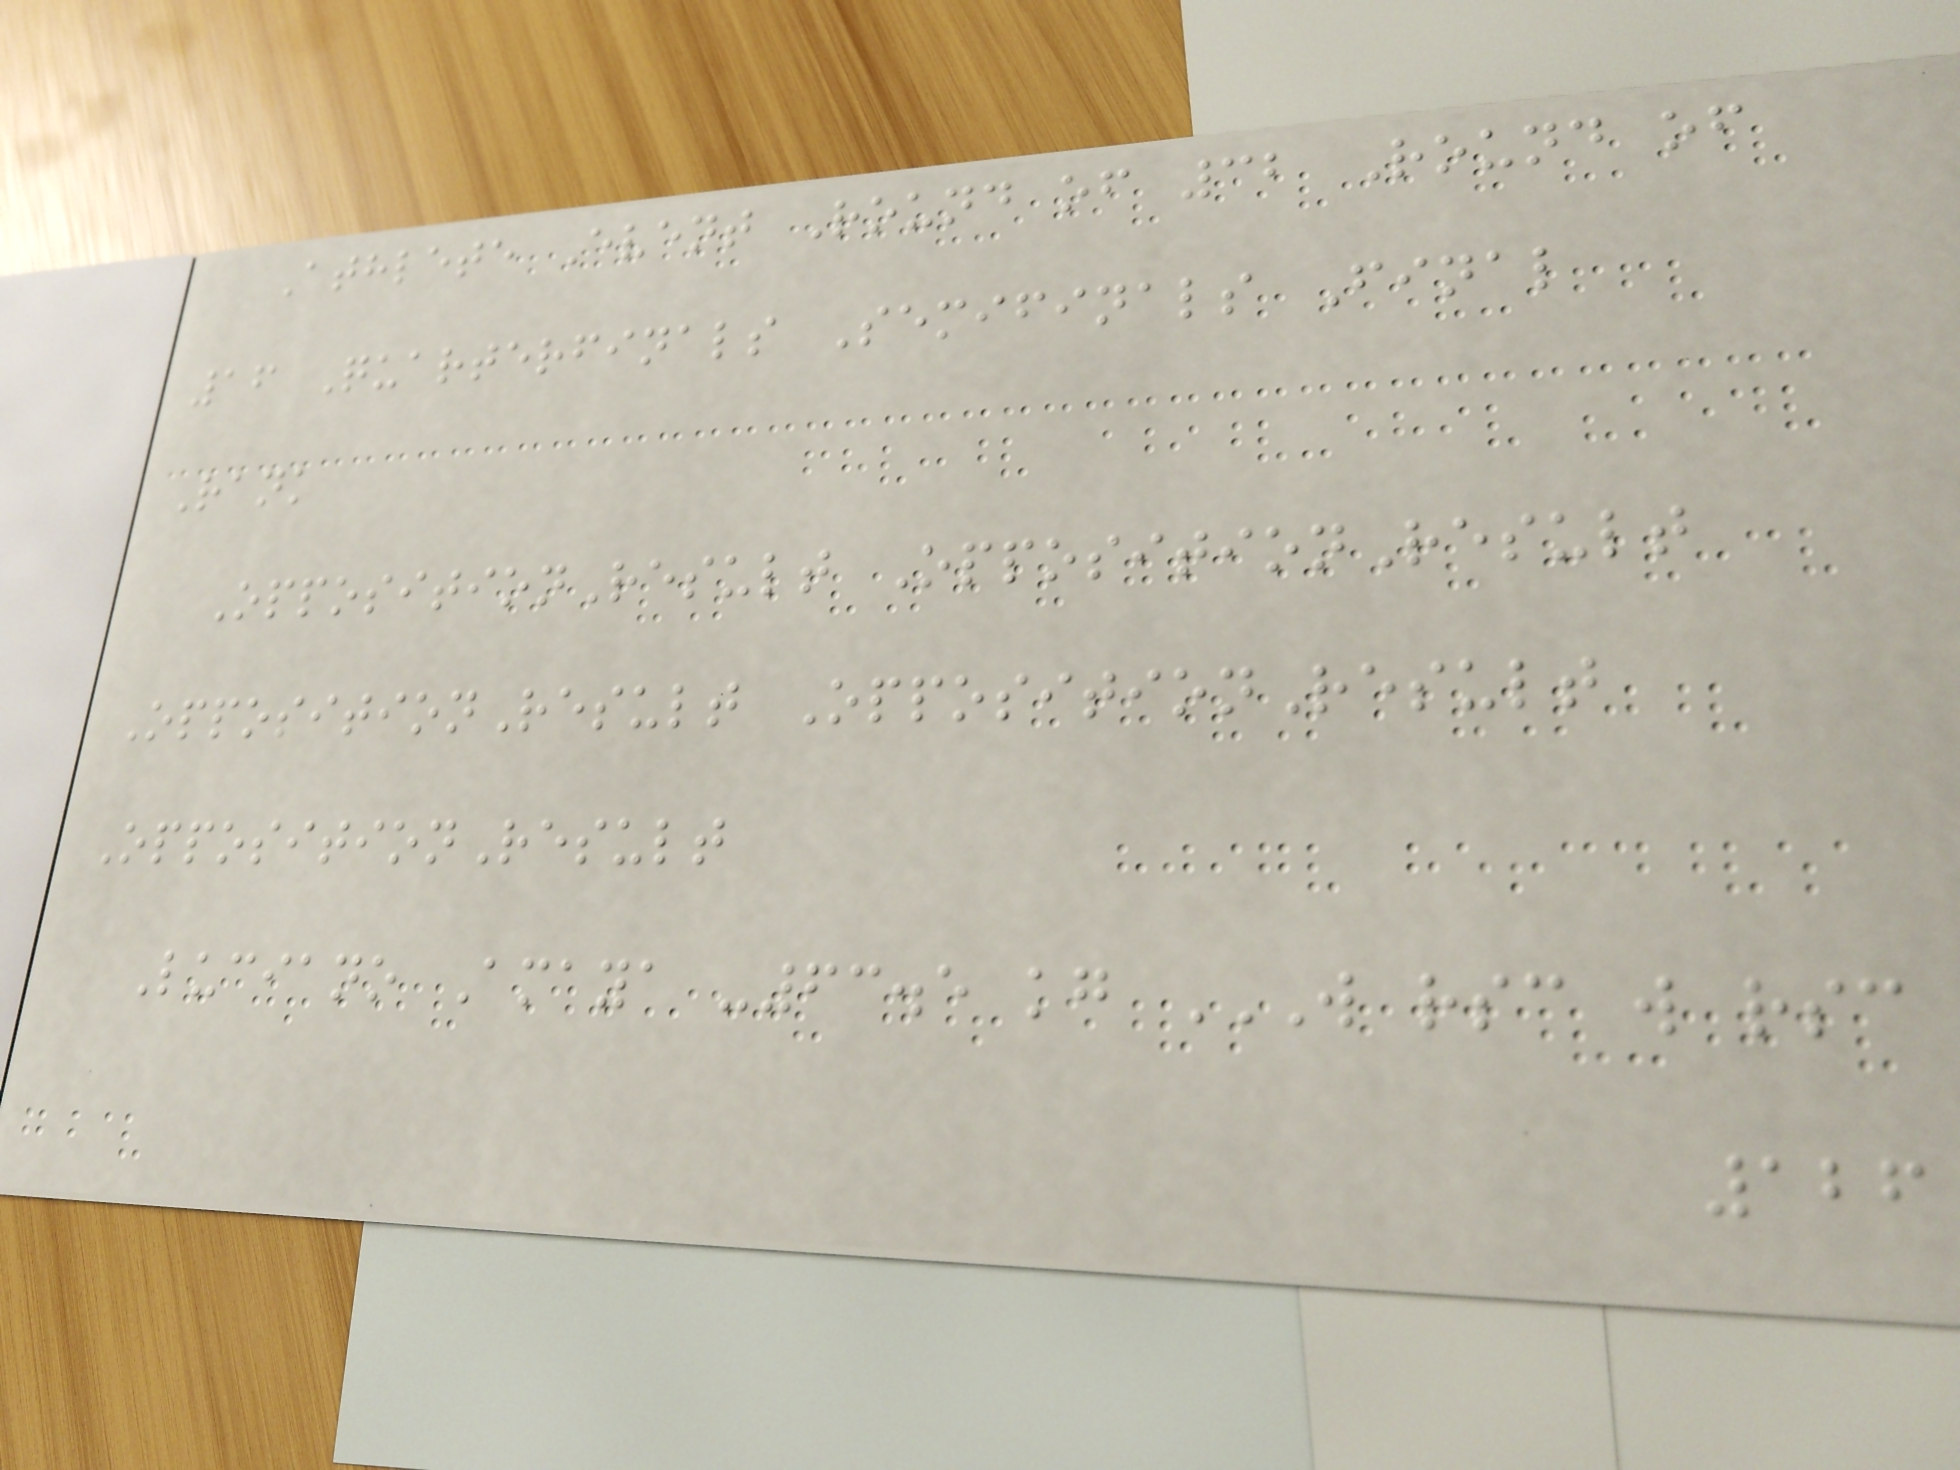Athlete Event Round of 32 Round of
16 Quarterfinals Semifinals Final
Rank
OppositionResult OppositionResult
OppositionResult OppositionResult
OppositionResult
Luciano Amaya -63.5 kg W RSC W RSC
126
